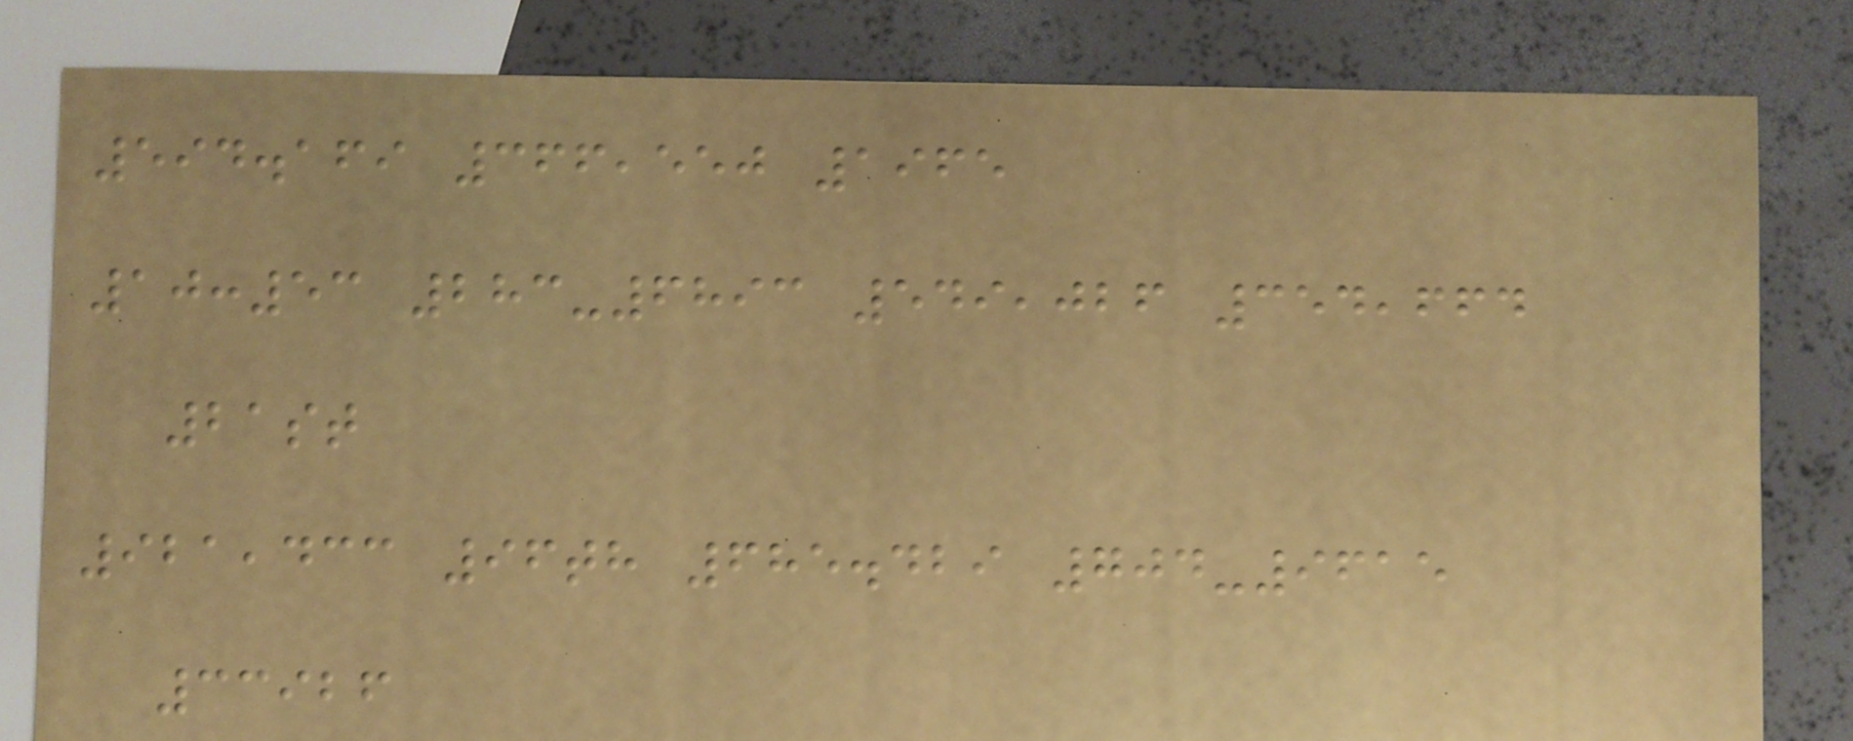594.169 366,550 1965
10:53 283-6893 549,026 354,664
21st
921,433 96th 685.429 704-9615
33926
